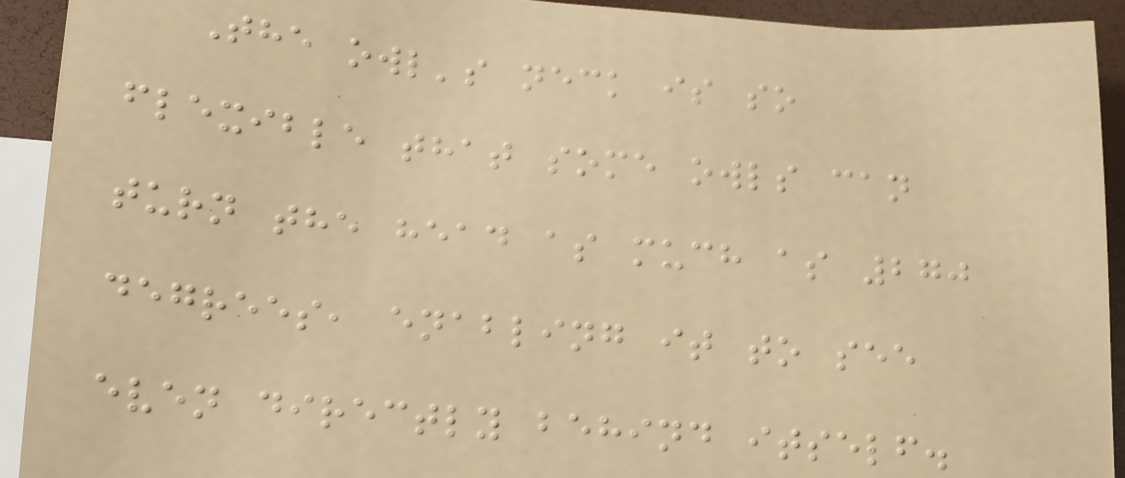The owl's neck is so
flexible that some owls can
turn the head as much as 270
degrees, enabling it to see
even directly behind itself.
